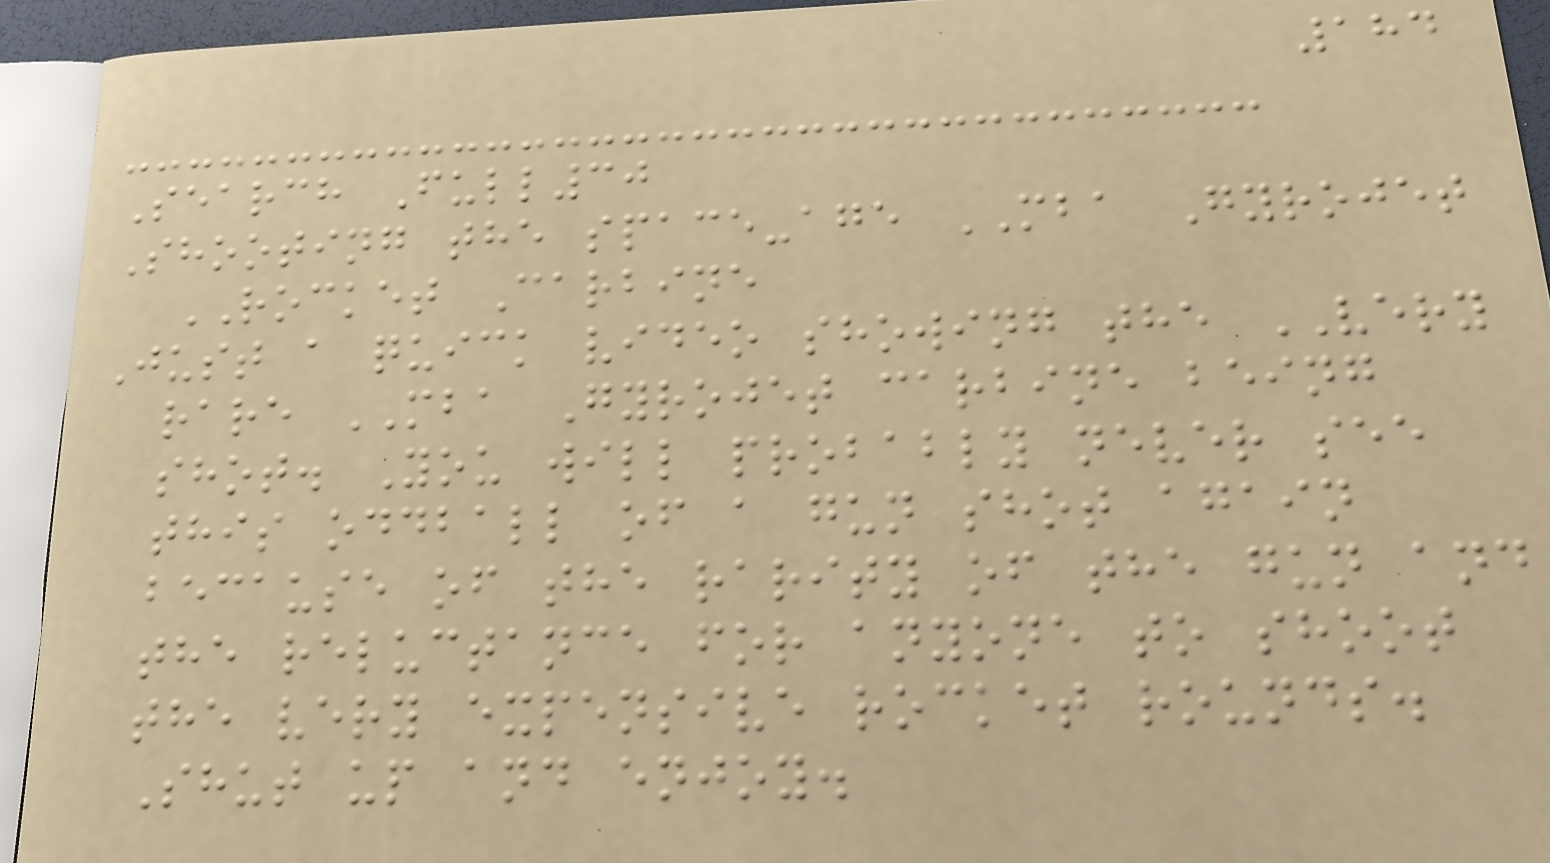184
Search Full30
Shooting the space-age MBA Gyrojet
ROCKET Carbine
Just a quick video showing the VERY
rare MBA Gyrojet carbine being
shot. You will probably never see
this oddball of a gun shot again
because of the rarity of the gun and
the reluctance for anyone to shoot
the very expensive rocket rounds.
Shut up and enjoy.
